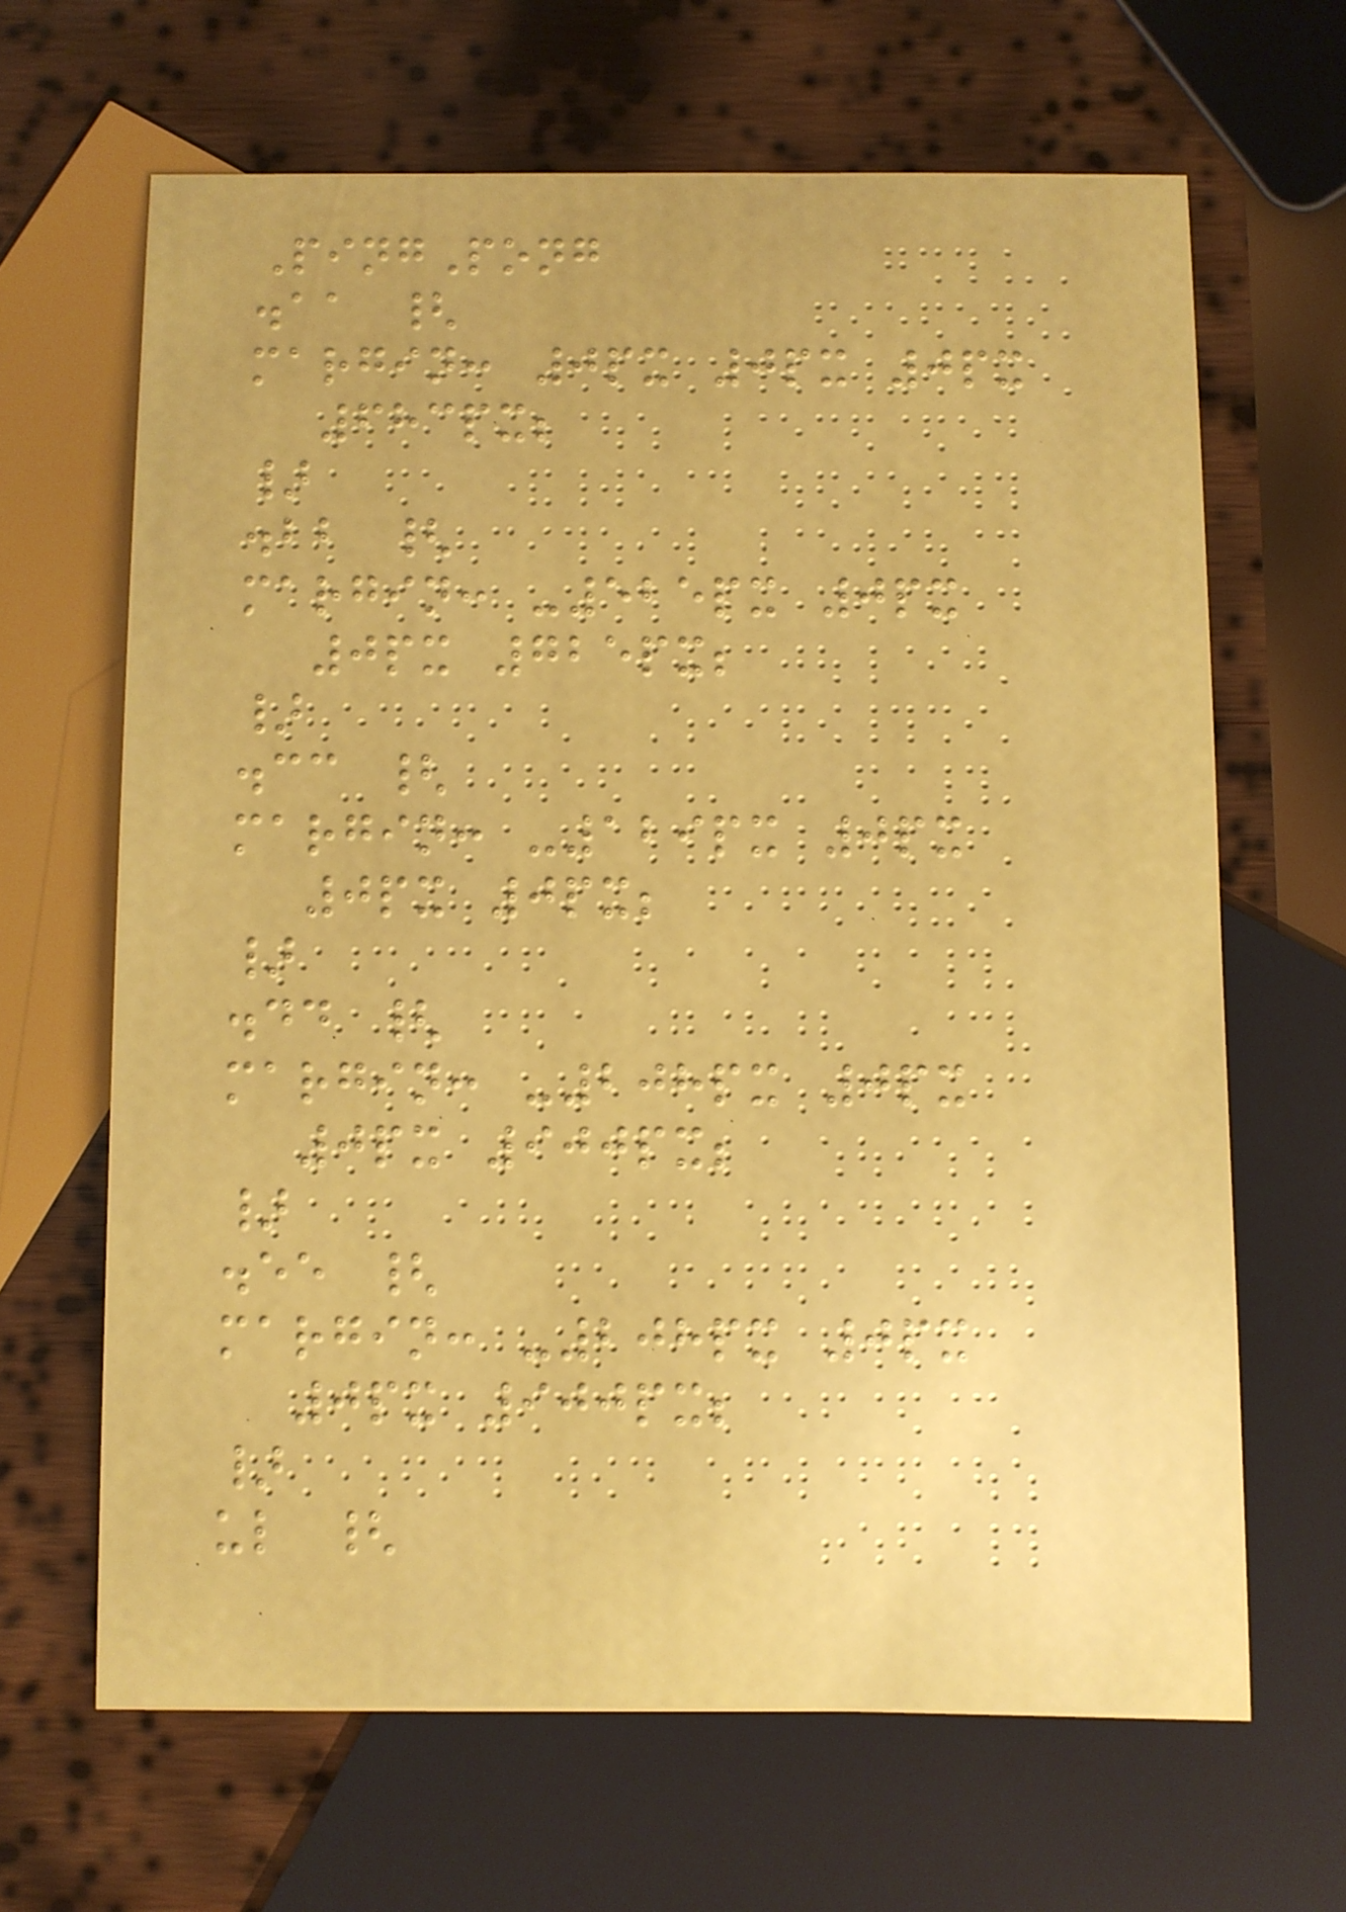PingPong
.aa {
margin: 0px 0px 0px
683px;
}
.bb {
margin: -525px 0px
0px 725px;
}
.cc {
margin: -129px 0px
0px 0px;
}
.dd {
margin: -208px 0px
0px 900px;
}
.ee {
margin: -208px 0px
0px 900px;
}
ul {
